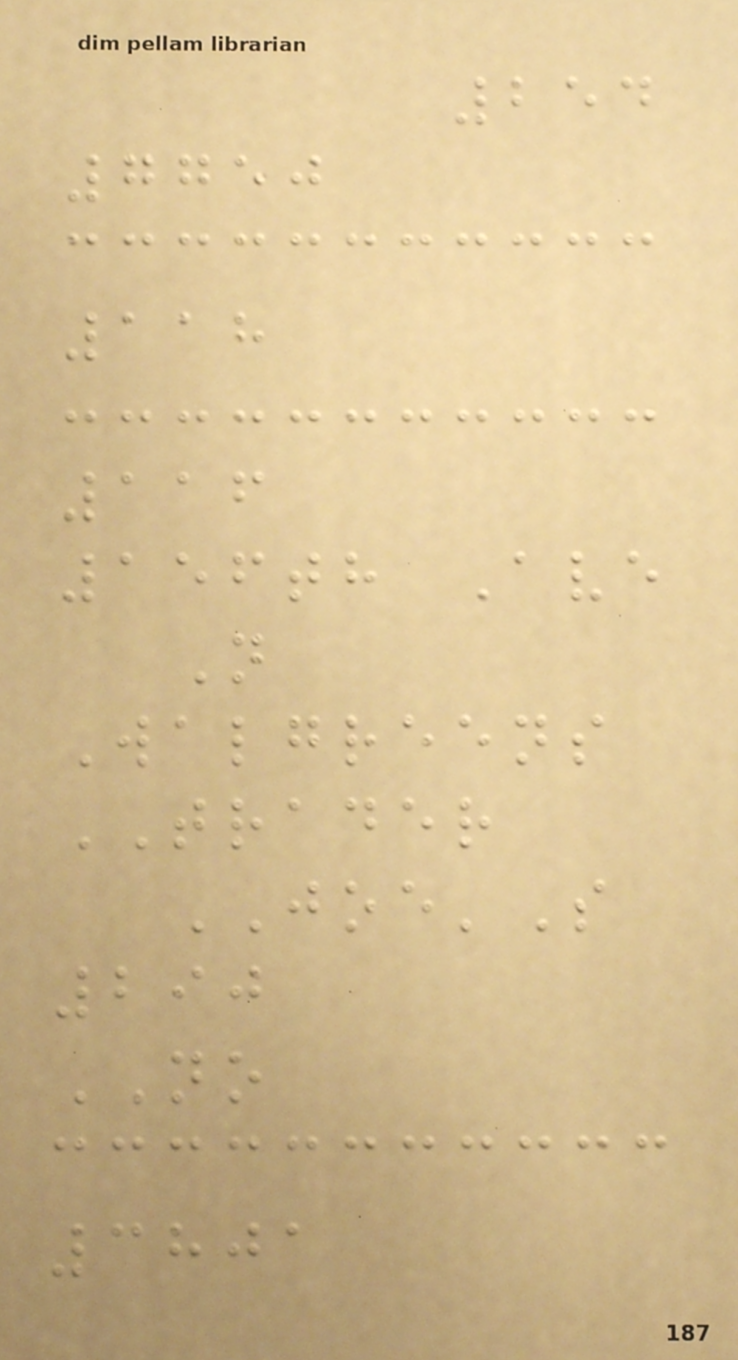254
7750
118
116
156th Ave
N
Walgreens
TRADER
JOE'S
290
NO
3801
